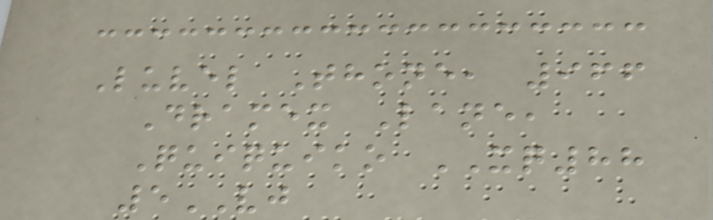Luvel Thone, 966
Dramex Lane,
Quiquiko XQ88
5VJ
